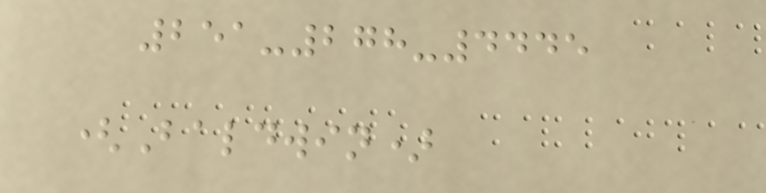251-278-4445
(Baldwin)
